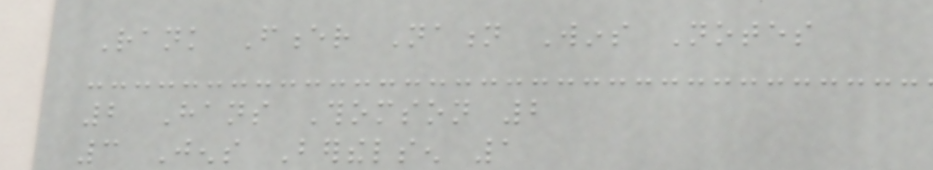Rank Fencer Nation Wins Notes
2 Hans Thomson 2
3 Jens Berthelsen 1
